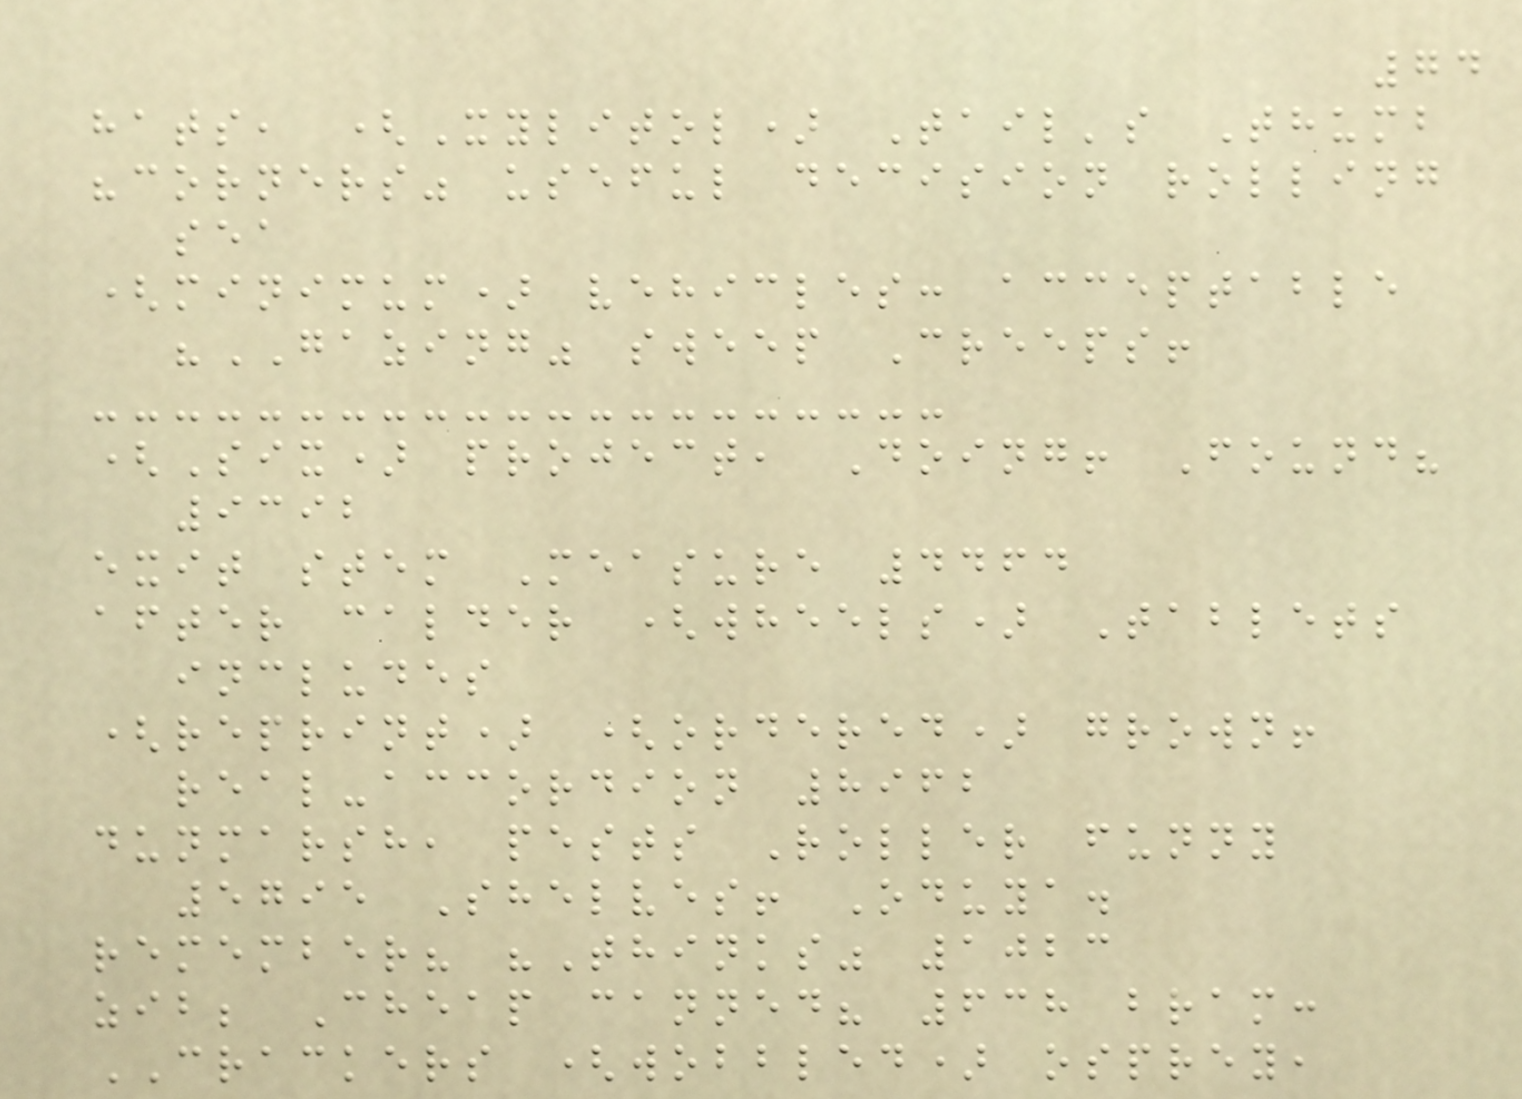74
hats, (Xylitol) Tail's Thumb
"corners" useful decision rolling
sea
(minimum) vehicles: acceptable
"GAZING" sweep Creeps!
(Six) project, Doing! Found?
9392
exit stem Measure 4464
after calder (wheels) Tablets
includes
(reprint) (ordered) grown!
real-accordion 8962
dunmarsh, pests Roller funny
5795 Shelves! Oduya.
remember? "Thinks" 1023
zib; Cheap canned? 638 bram:
CRACKERS (wobbled) osprey,
